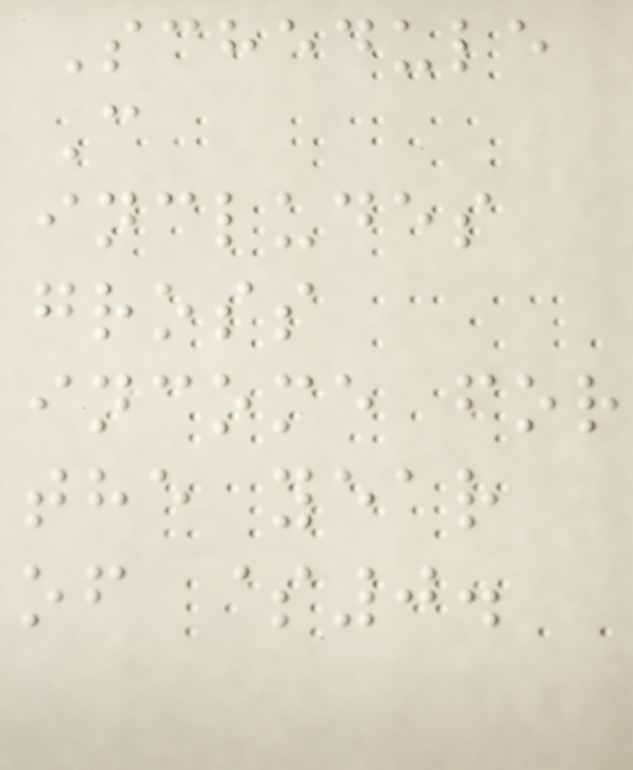Schedule
C
includes
gross
income for
the year
of $0.
